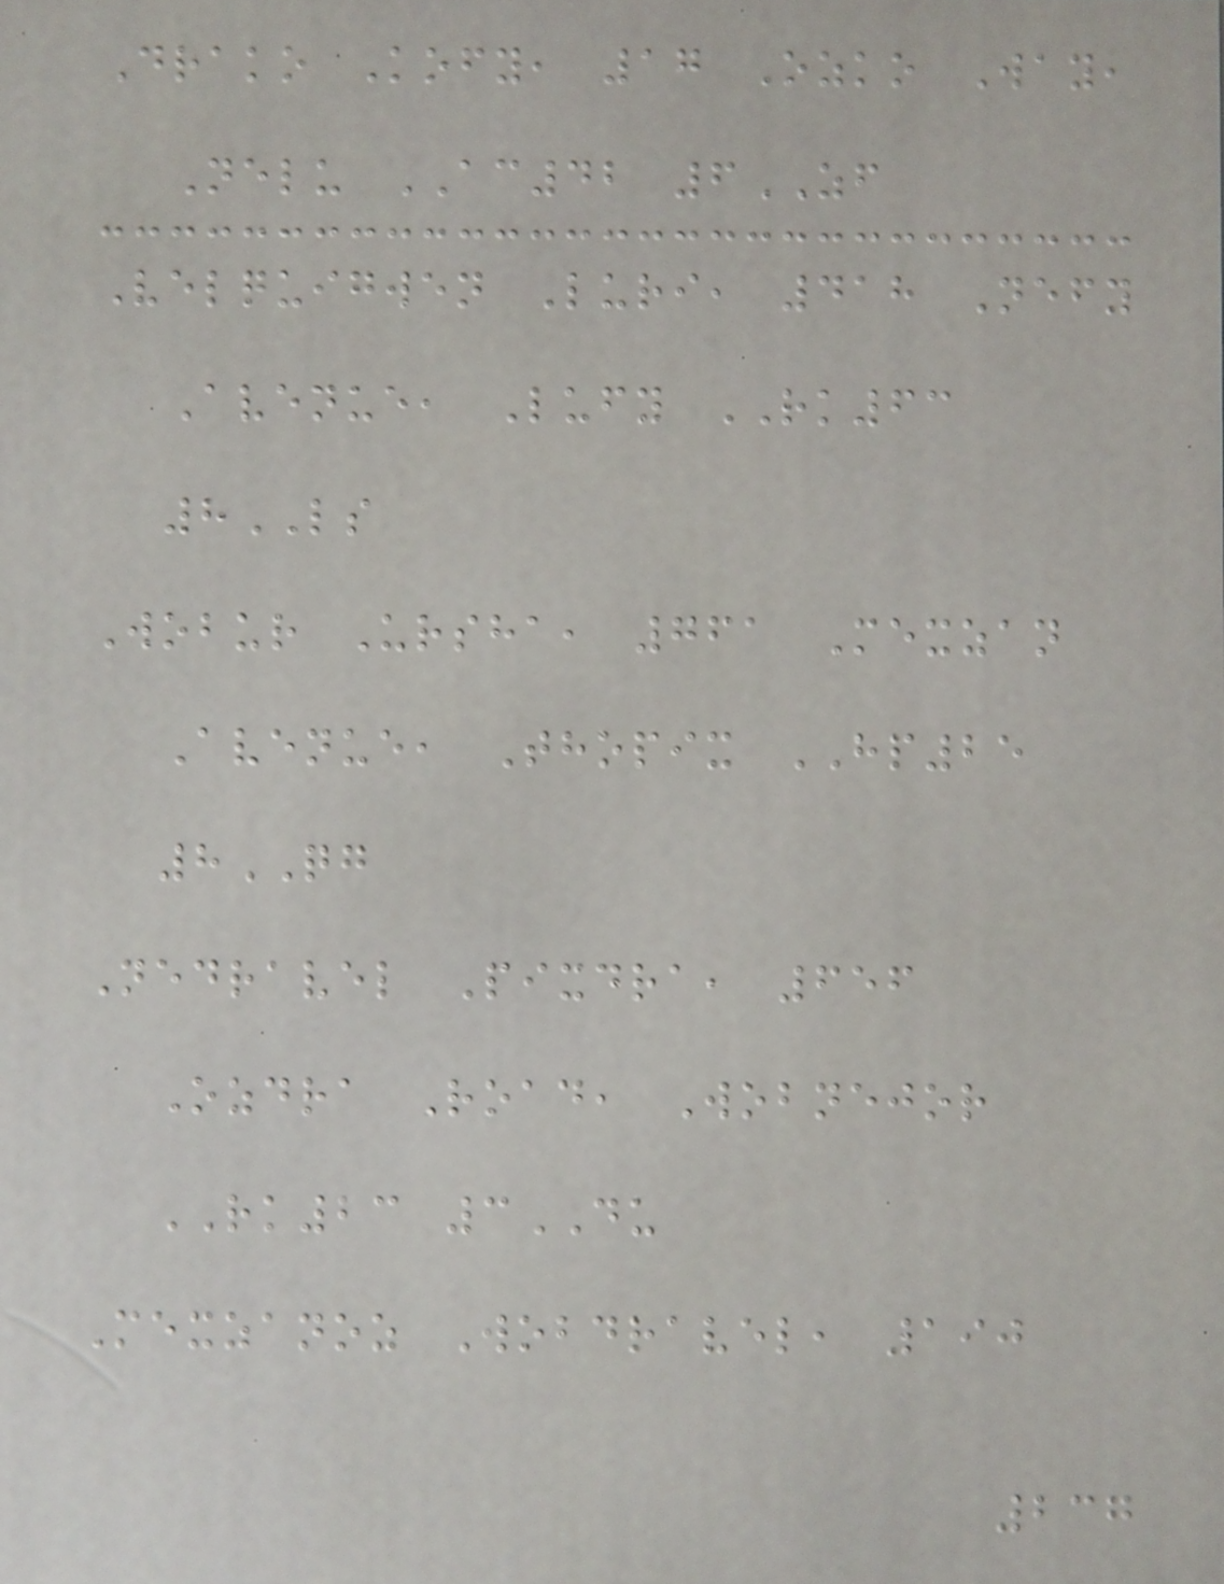Drako Kofy, 17 Ozko Way,
Nelu AC42 6ZF
Velquigwen Luri, 418 Nefy
Avenue, Lufy RK63
8LS
Wobur Ursha, 761 Mexzan
Avenue, Thopix HP25
8QG
Nedravel Pixdra, 656
Ozdra Road, Wobnejor
RK23 3DU
Mexzanoz Wobdravel, 190
237
